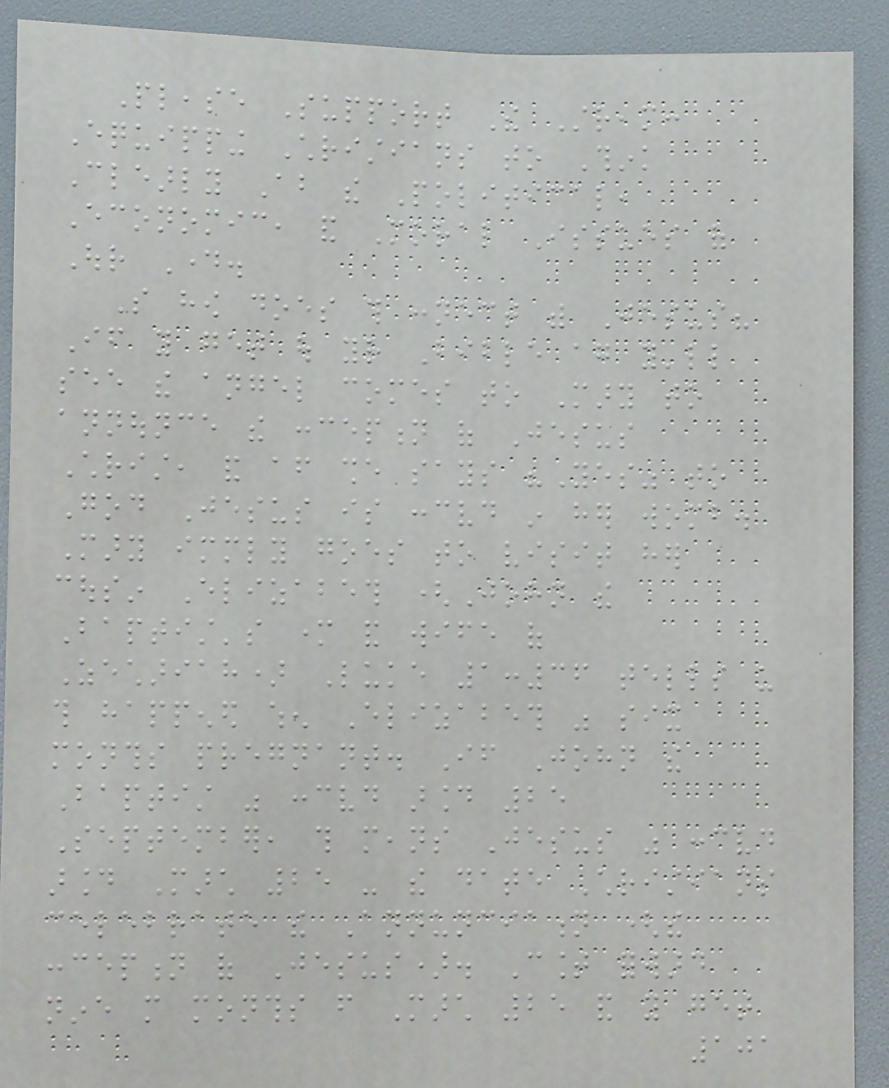Please Support The Stream:
Equipping Christians to Think
Clearly About the Political,
Economic, and Moral Issues of
Our Day.
So how does this connect with Jesus?
If you get out your Bible again you'll
see the angel comes to Mary to
announce the conception of Jesus
Christ, and after she says "Yes" to
God Jesus is conceived in her womb.
Mary immediately goes to visit her
cousin Elizabeth (John the
Baptist's mother and wife of
Zechariah) Luke 1:36 tells us
this happened when Elizabeth was six
months pregnant. If John the
Baptist was conceived around 25
September, this means Jesus was conceived
around March 25 - the date Christians
celebrate the Annunciation (the
conception of Jesus). Count forward
nine more months from March 25 and you get
101
